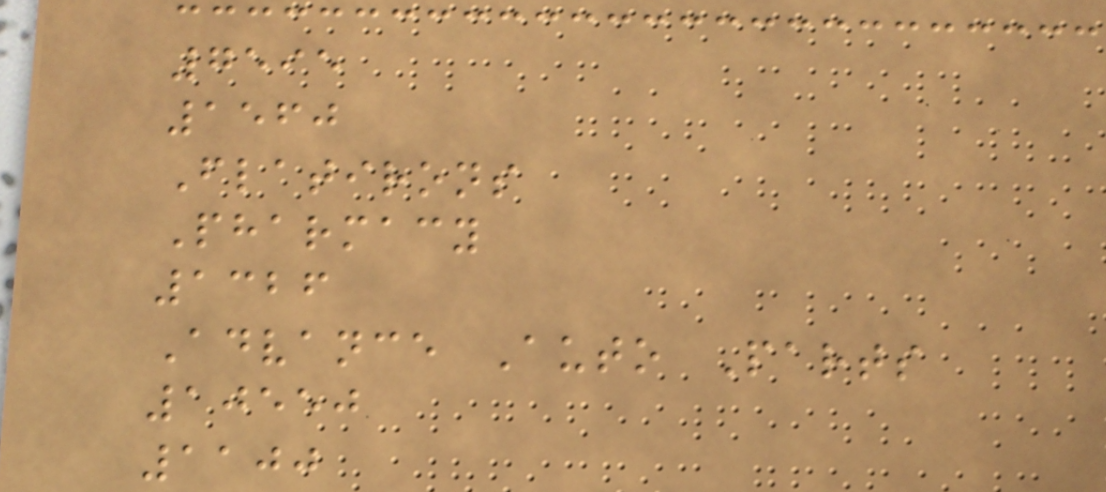7595
1560
Flatirons
Pharmacy
1326
Advance Auto Parts
10550
1100
